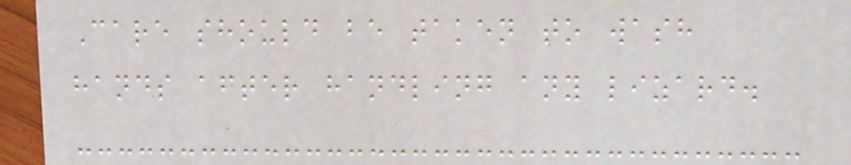Care should be taken to wash
hands after handling any lizard.
